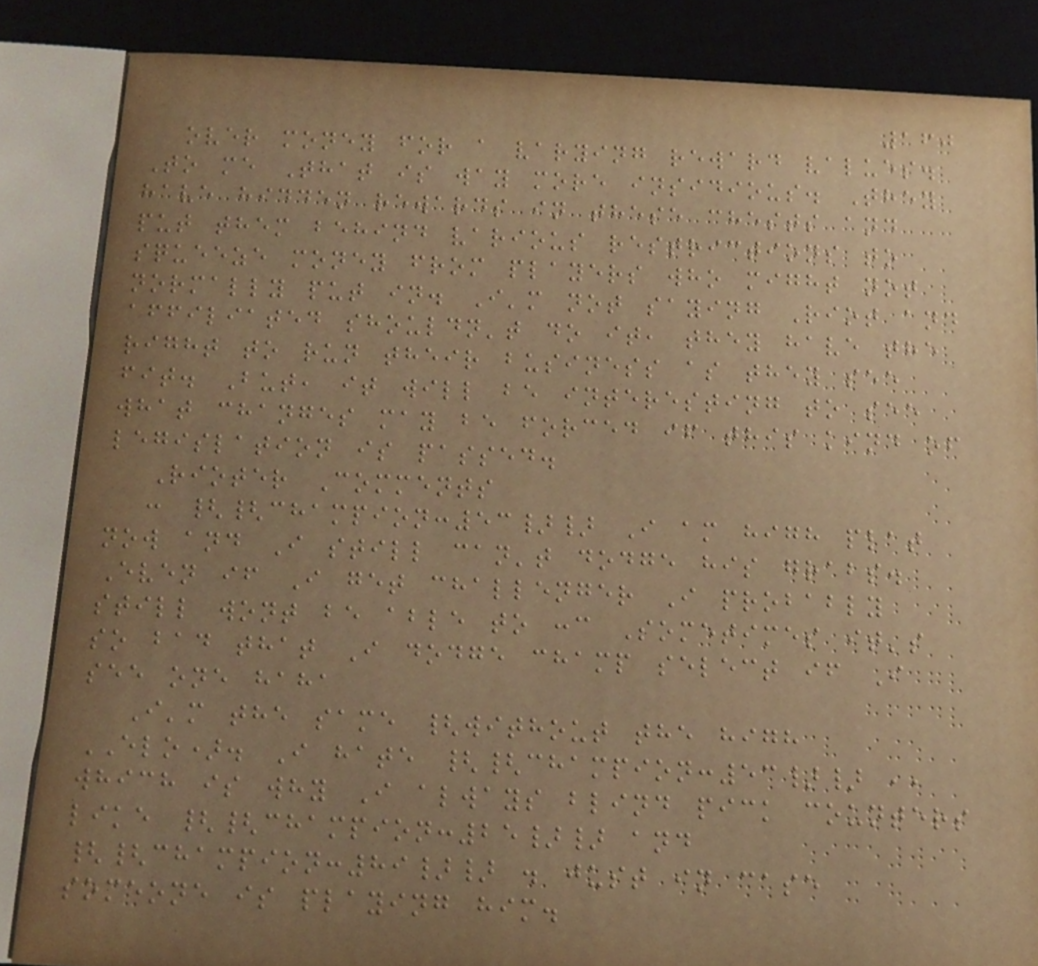160
over money for a varying reward values.
To me That is way more insidious. They
have hidden rewards in these chests and
put them behind various restrictions to
squeeze money from players who might not
normally put in. I'm not saying Riot and
affiliated shouldn't do it, they have the
right to run their business as they see
fit. But, it will be interesting to see
what changes may be forced if this kind of
legislation is passed.
Rioter Comments
: {{champion:53}} I am high plat
now and I still can't dodge his grabs.
Even if I get challenger I probably
still wont be able to :c Sometimes it's
so bad that I dodge champ select if I
see one haha
I'm the same {without the high
ELO). I hate {{champion:53}} ,,
which is why I always blind pick counters
like {{champion:25}} and
{{champion:89}} . just in case
someone is playing him.
